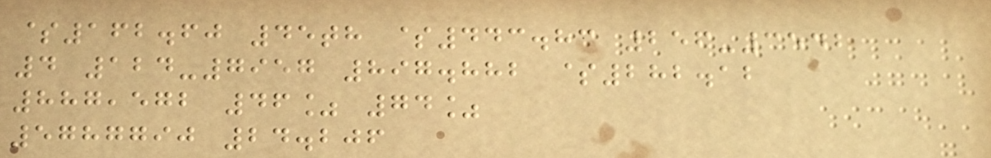$162.60 45th $443.83 256-3542
4 124-7957 897.882 $282.12
887,572 46% 74%
5787790 24.206
